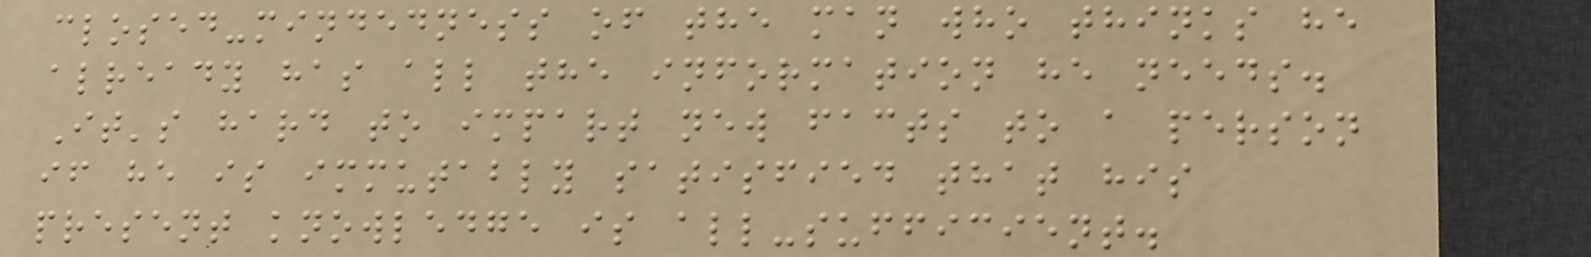closed-mindedness of the man who thinks he
already has all the information he needs.
It's hard to impart new facts to a person
if he is immutably satisfied that his
present knowledge is all-sufficient.
